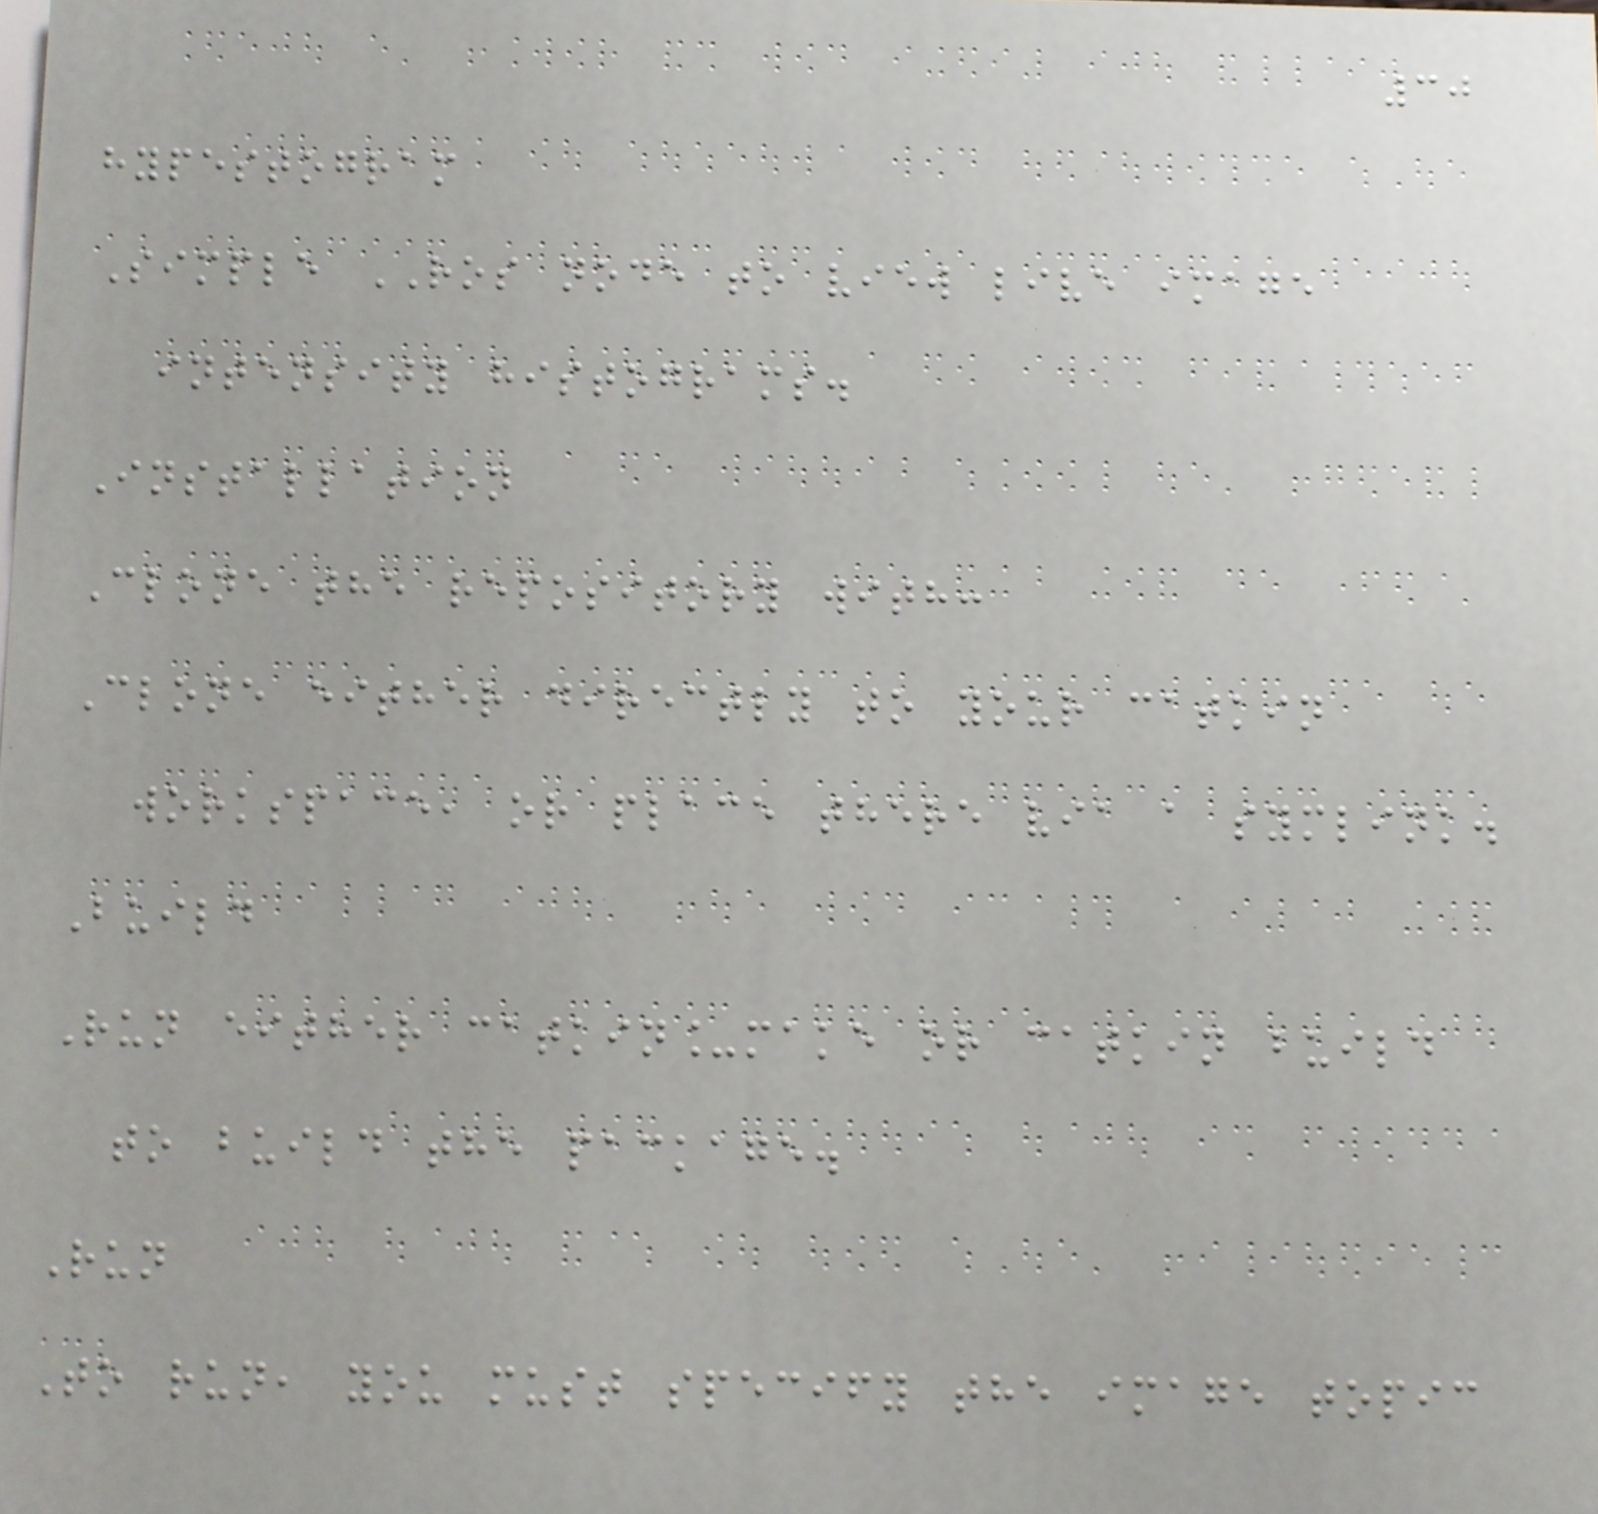30
hypestogram
Simple ROS node to view live image
intensity histograms.
Installation
Clone the repository with:
Clone either directly to your catkin
workspace, or place there via a symlink.
Build
Run either catkin_make or catkin build
to build the package.
Run
To run, you must specify the image topic
